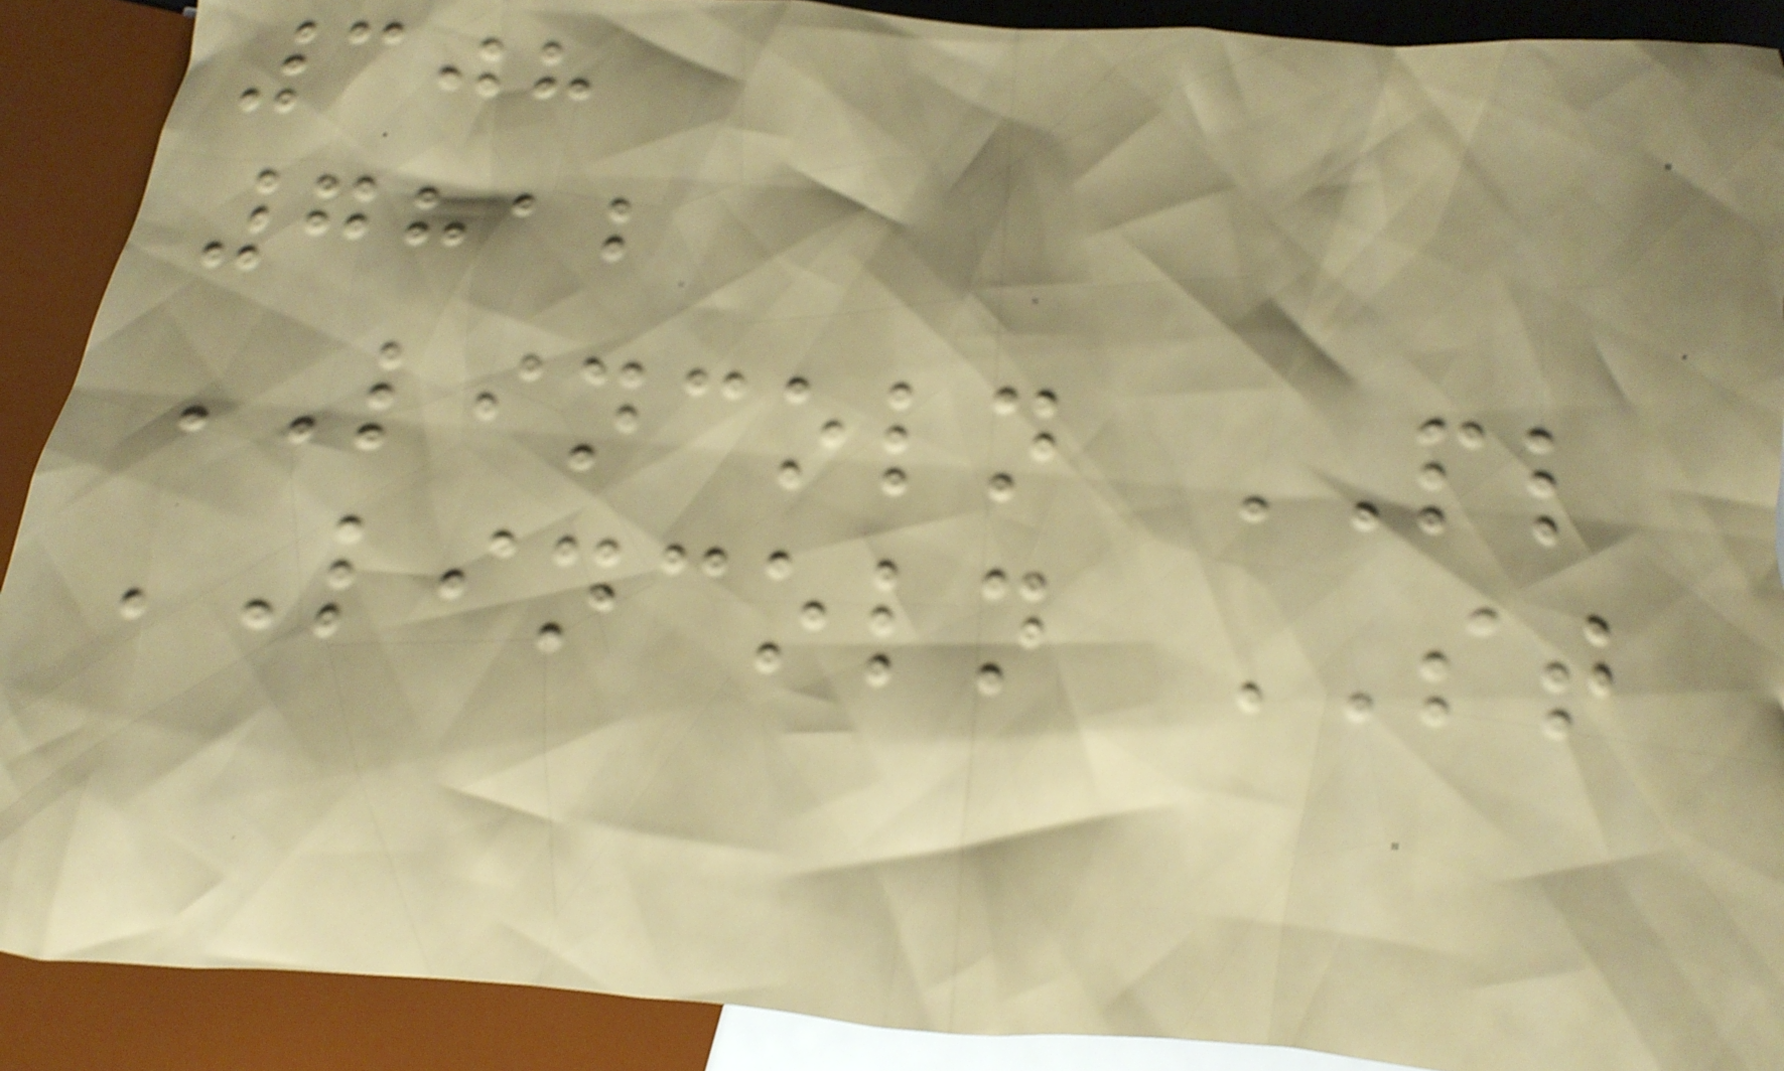308
7812
LINCOLN PL
LINCOLN ST
